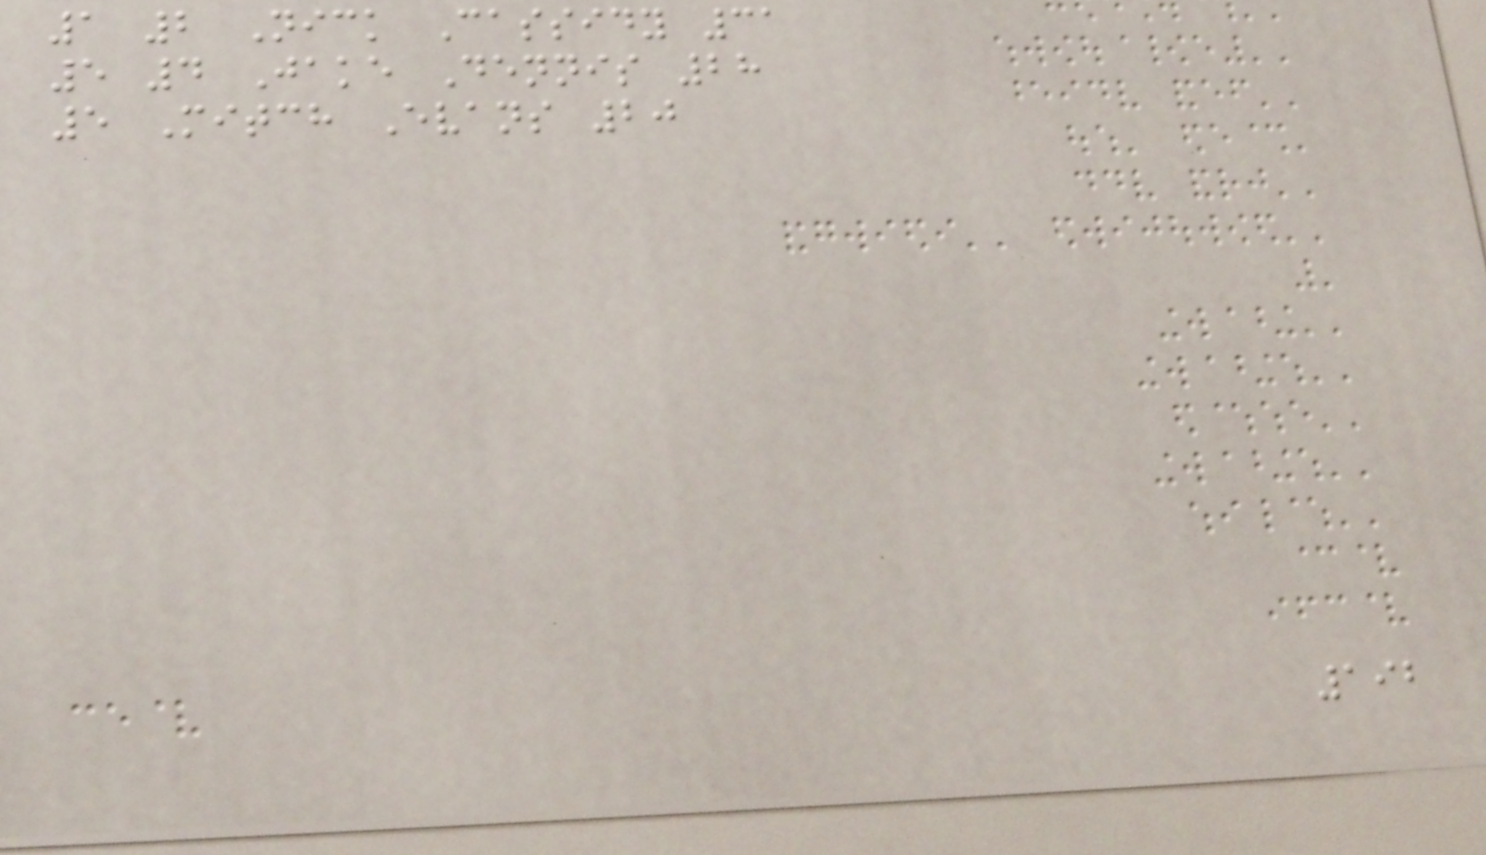1 2 Nick Cassidy 31
5 4 Jake Dennis 28
5 Mitch Evans 20
192
